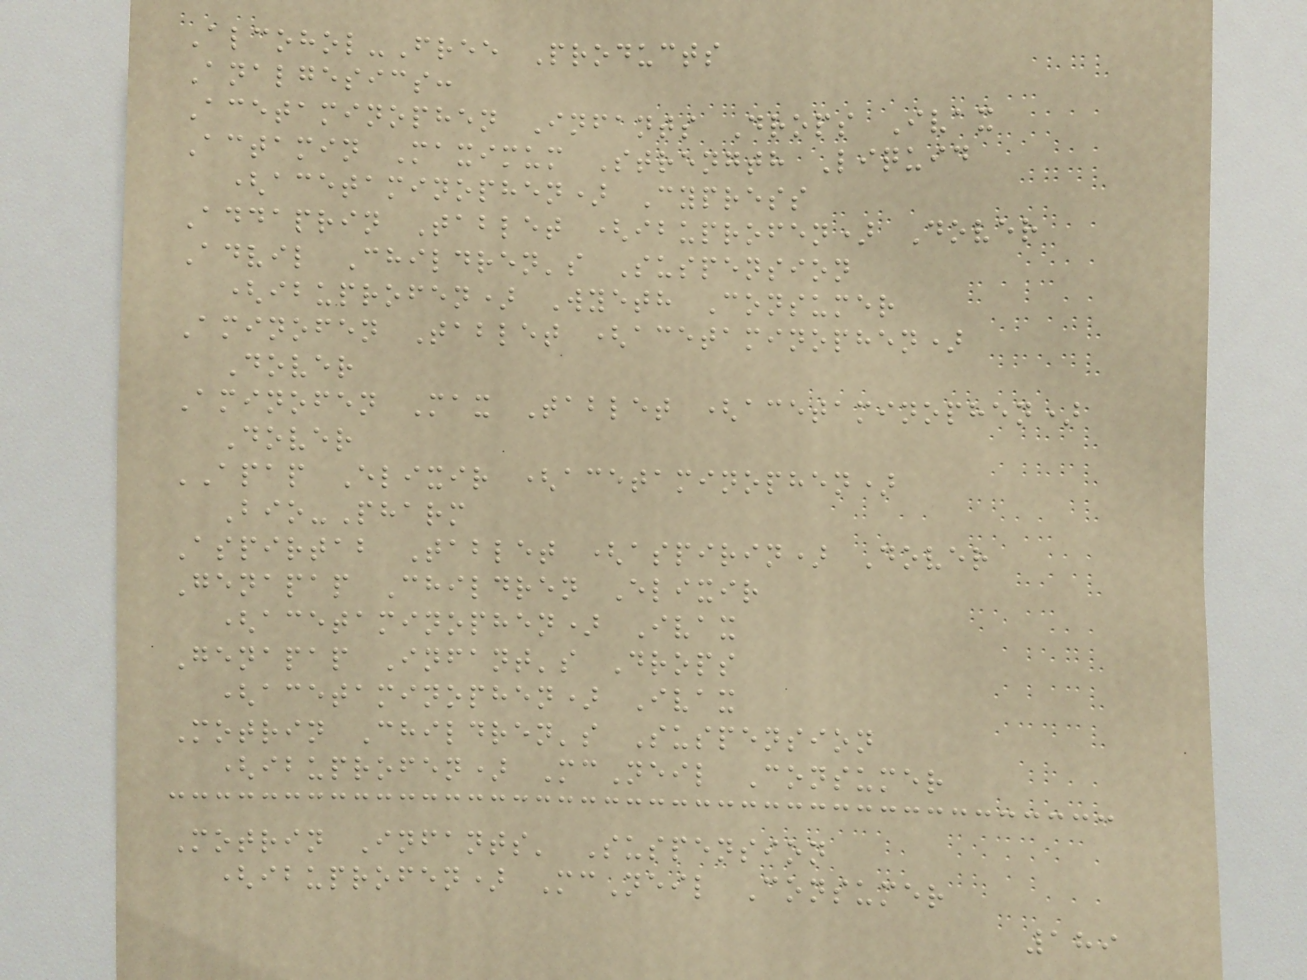Alcohol-Free Products
Analgesics:
Acetaminophen Infants Drops Ivax
Actamin Maximum Strength Liquid
(acetaminophen) Cypress
Addaprin Tablet (ibuprofen) Dover
Advil Children's Suspension
(ibuprofen) Wyeth Consumer
Aminofen Tablet (acetaminophen)
Dover
Aminofen Max Tablet (acetaminophen)
Dover
APAP Elixir (acetaminophen)
Bio-Pharm
Aspirtab Tablet (aspirin) Dover
Genapap Children Elixir
(acetaminophen) Ivax
Genapap Infant's Drops
(acetaminophen) Ivax
Motrin Children's Suspension
(ibuprofen) McNeil Consumer
Motrin Infants' Suspension
(ibuprofen) McNeil Consumer
189
